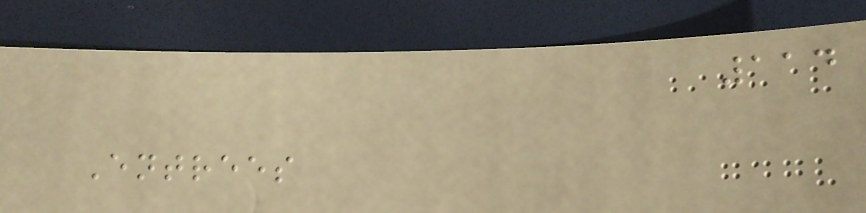114
Entrees
